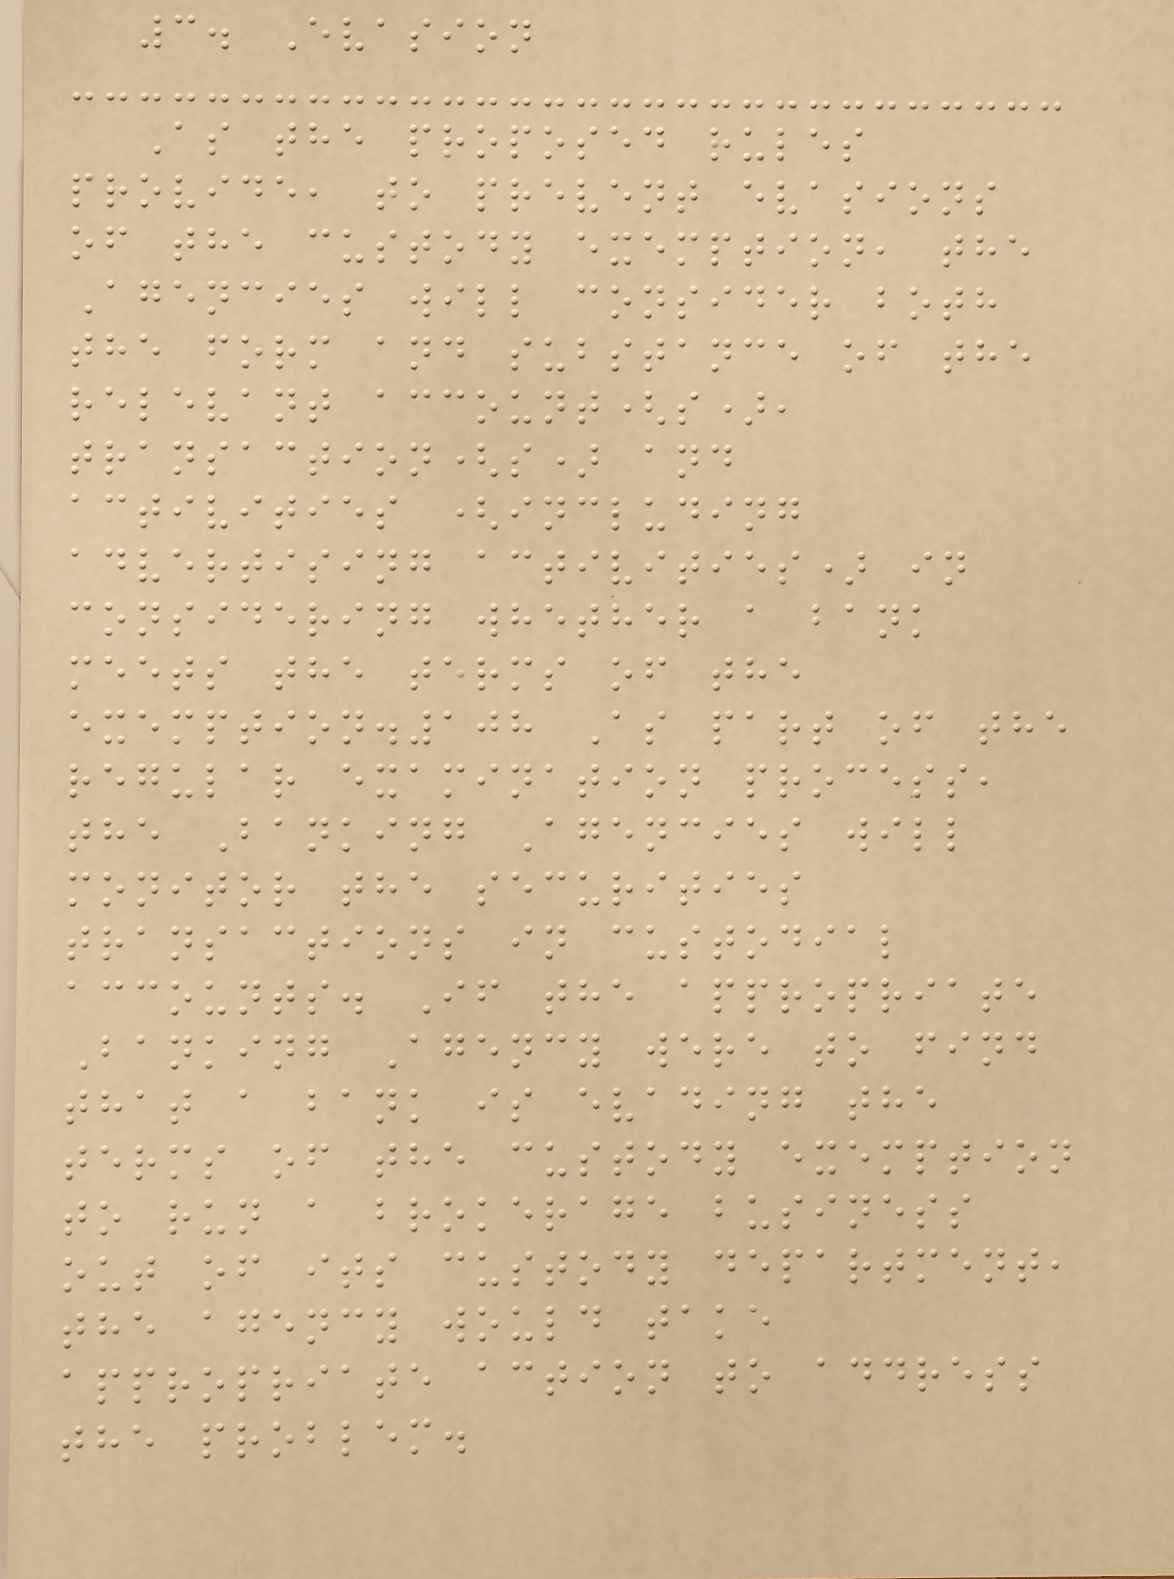3. Evasion
As the proposed rules
provide, to prevent evasions
of the custody exemption, the
Agencies will consider both
the form and substance of the
relevant account(s),
transaction(s) and
activities (including
advertising activities) in
considering whether a bank
meets the terms of the
exemption.108 As part of the
regular examination process,
the Banking Agencies will
monitor the securities
transactions in custodial
accounts. If the appropriate
Banking Agency were to find
that a bank is evading the
terms of the custody exemption
to run a brokerage business
out of its custody department,
the agency would take
appropriate action to address
the problem.
